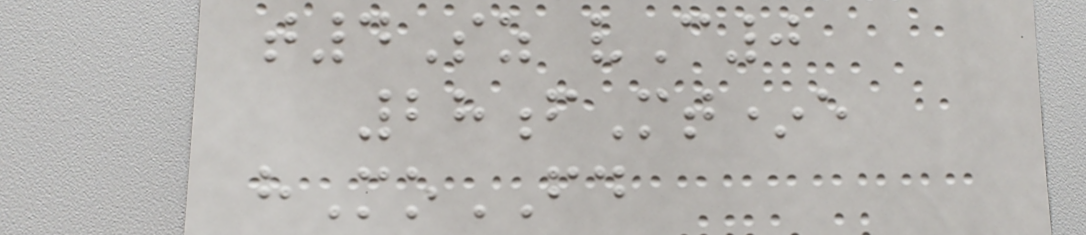t4Sz vC0
28fMt*e
hMoFD
